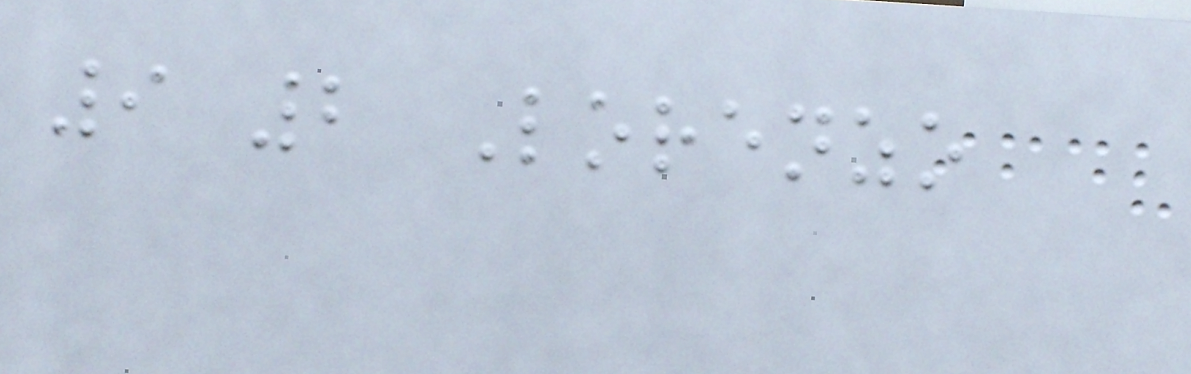9 2 Lorenzo
